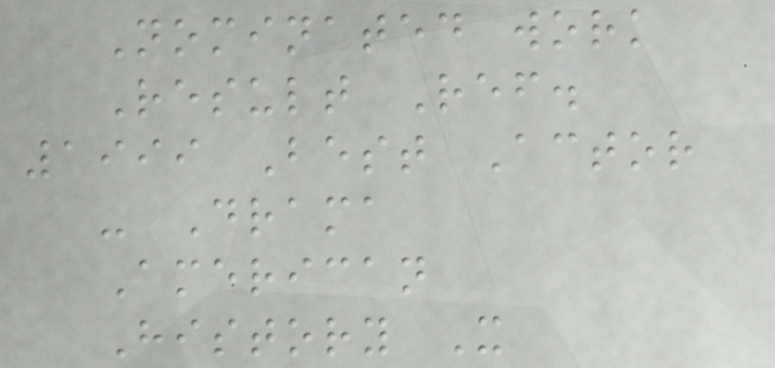Nominated work
Result Ref.
1999 Best Actor
- Drama
American
History X
